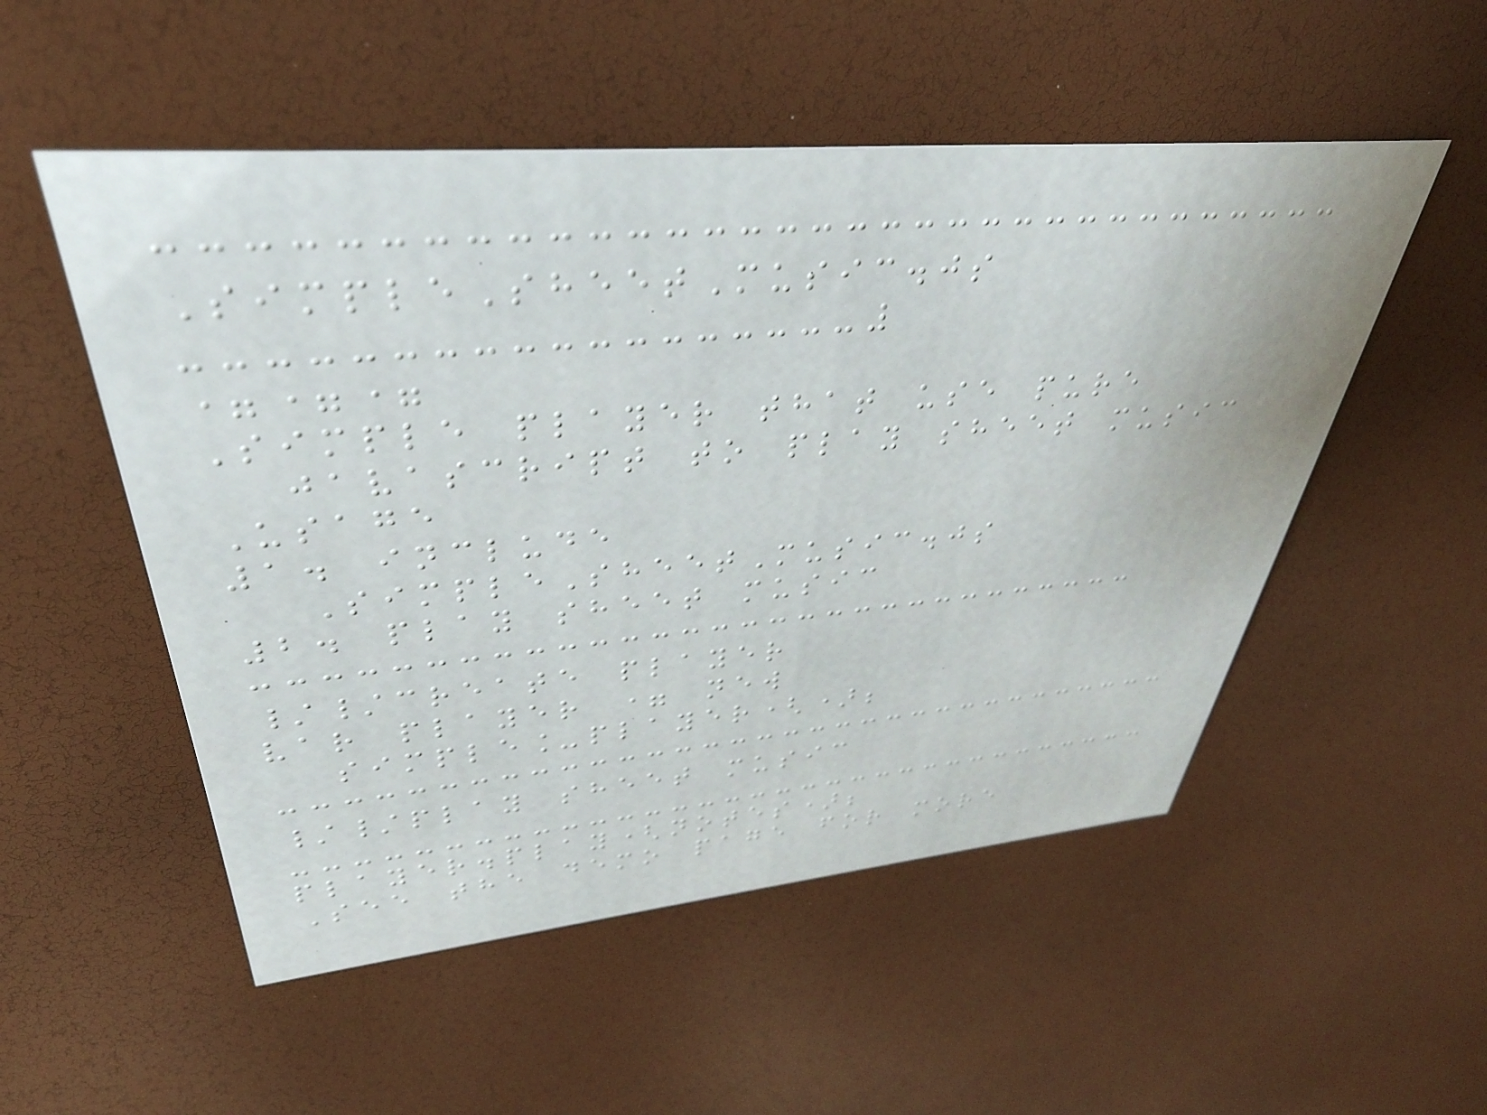SimpleSheetMusic.js
===
Simple player that use pure
javascript to play sheet music
Usage
1. include
SimpleSheetMusic.js
2. play sheet music
//create player
var player = new
simple_player();
//play sheet music
player.play(notes);
See the demo page for more
